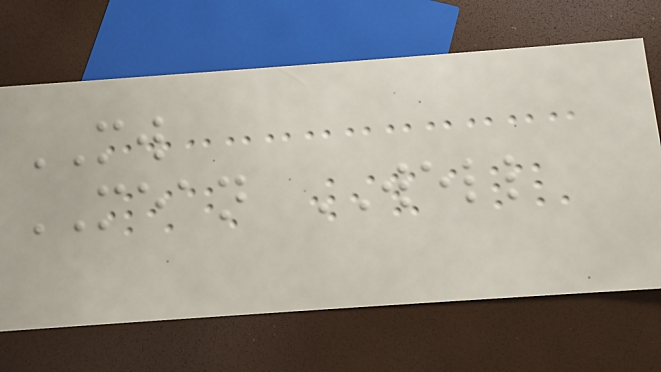MW
MEAN WELL
